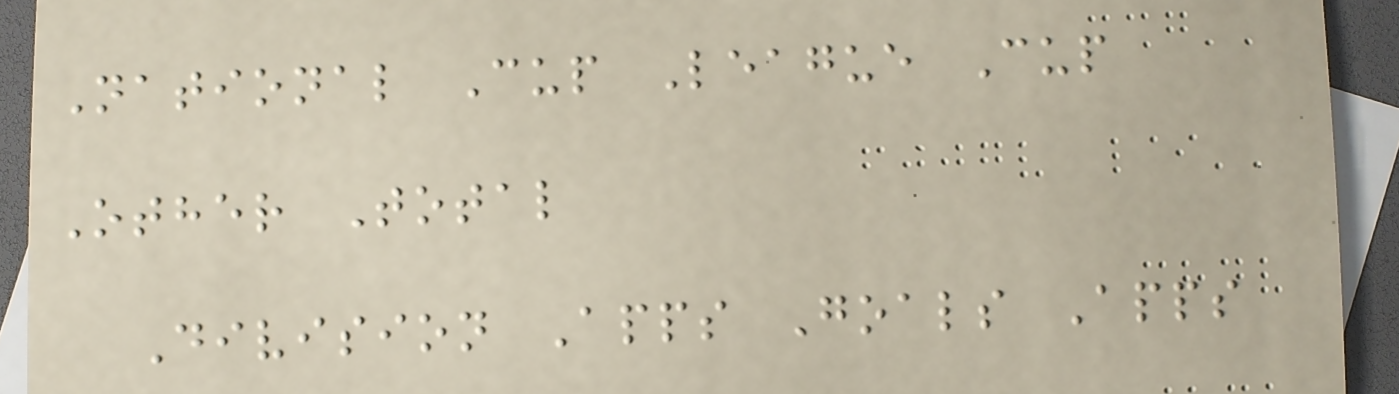National Cup League Cup
Other Total
Division Apps Goals Apps
